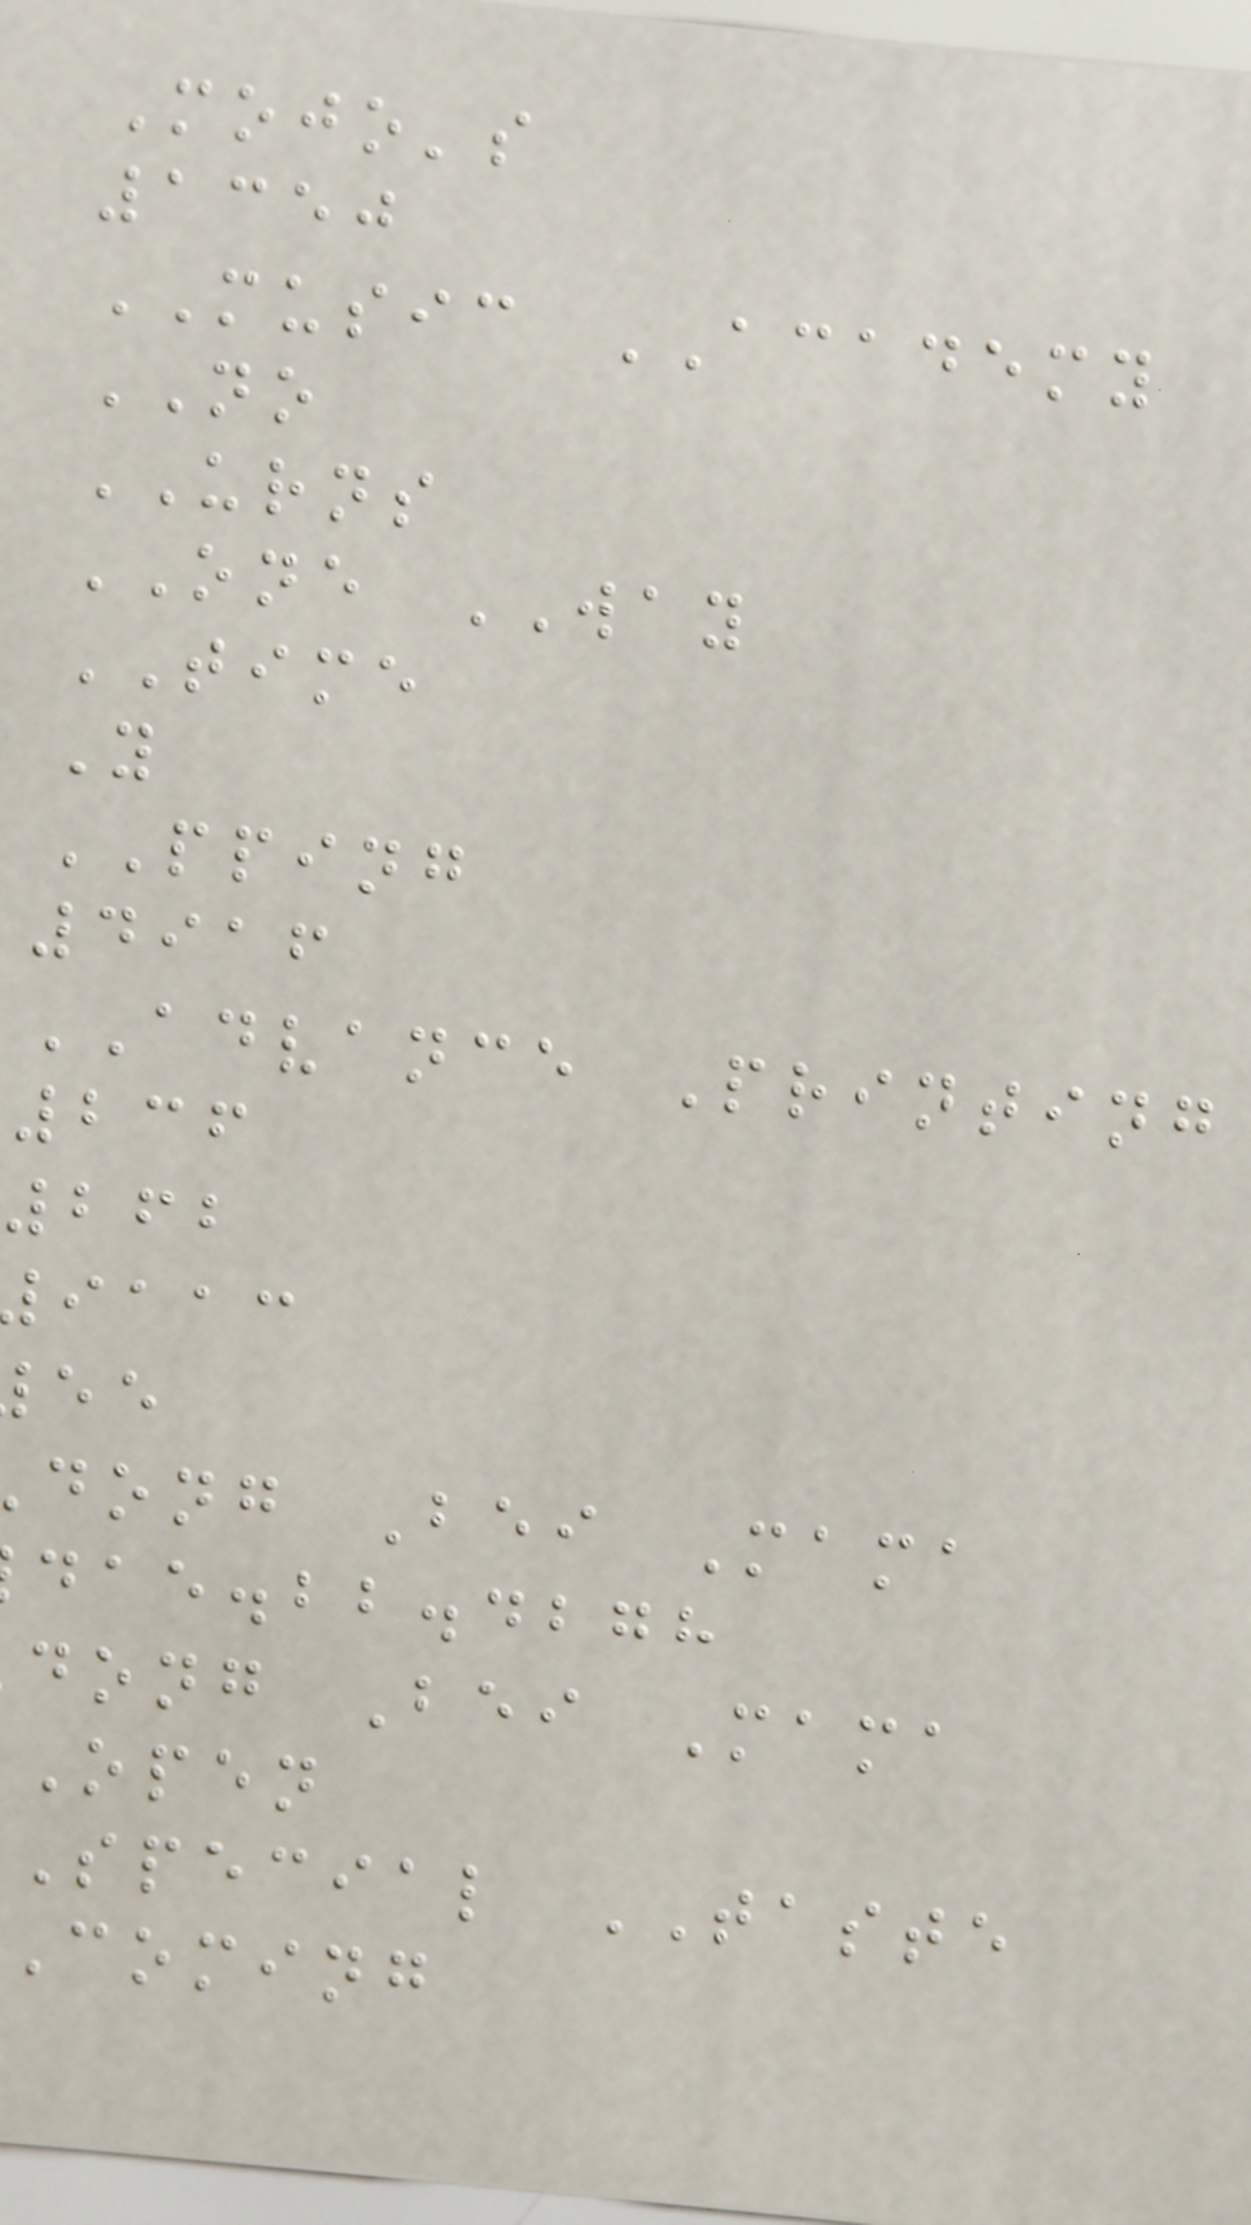Mojo's
1350
MUSIC ACADEMY
NO
URNS
ONE WAY
TIME
Y
PPING
4916
ADVANCE Printing
236
262
iaac
dong Bei Mama
dae.bb.dbgh
dong Bei Mama
open
special TASTE
coming
